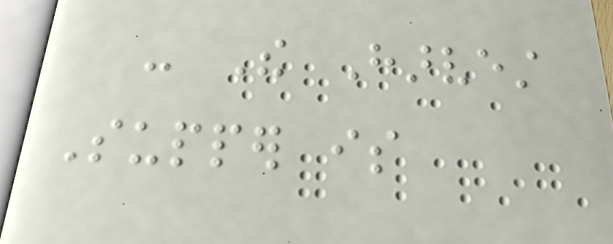- The Harvest
Supper is
